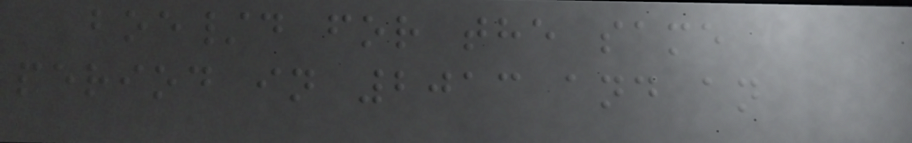boe/d for the same
period in 2013 and an
